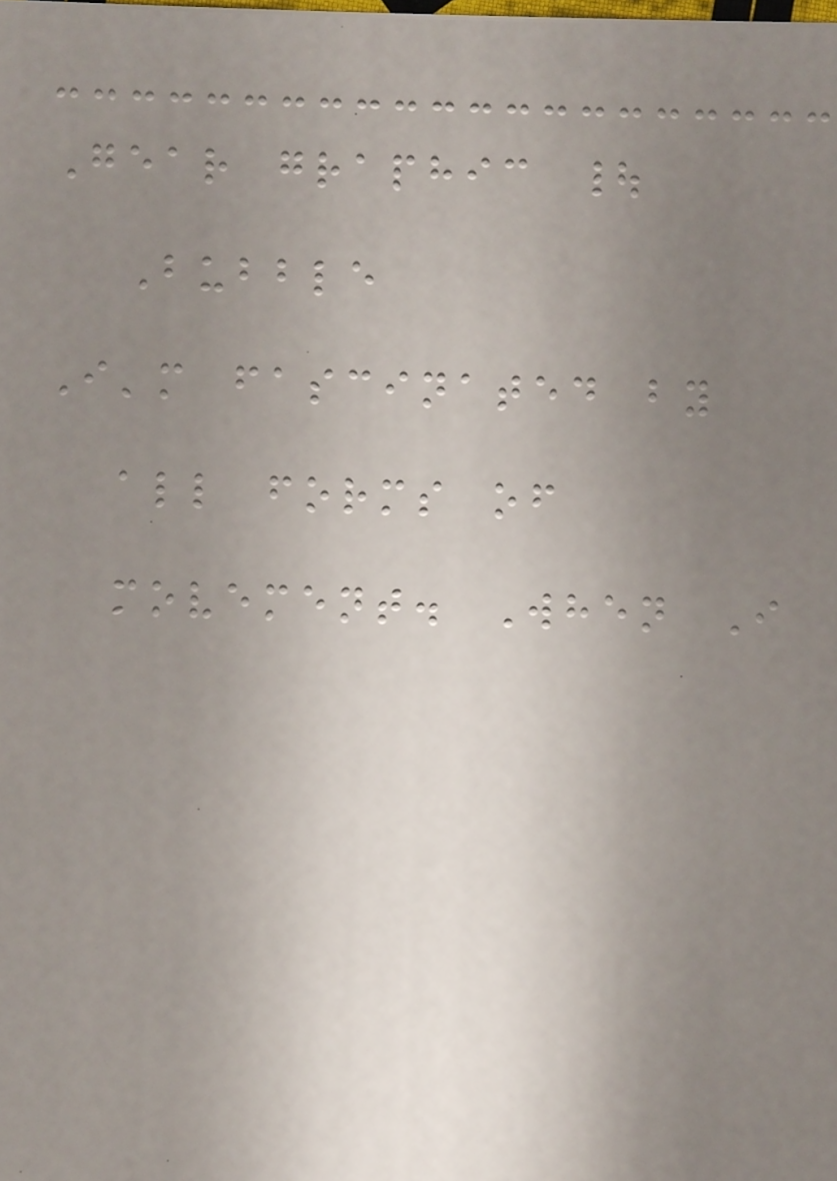Gear graphic |
Bubble
I'm fascinated by
all forms of
movement. When I
